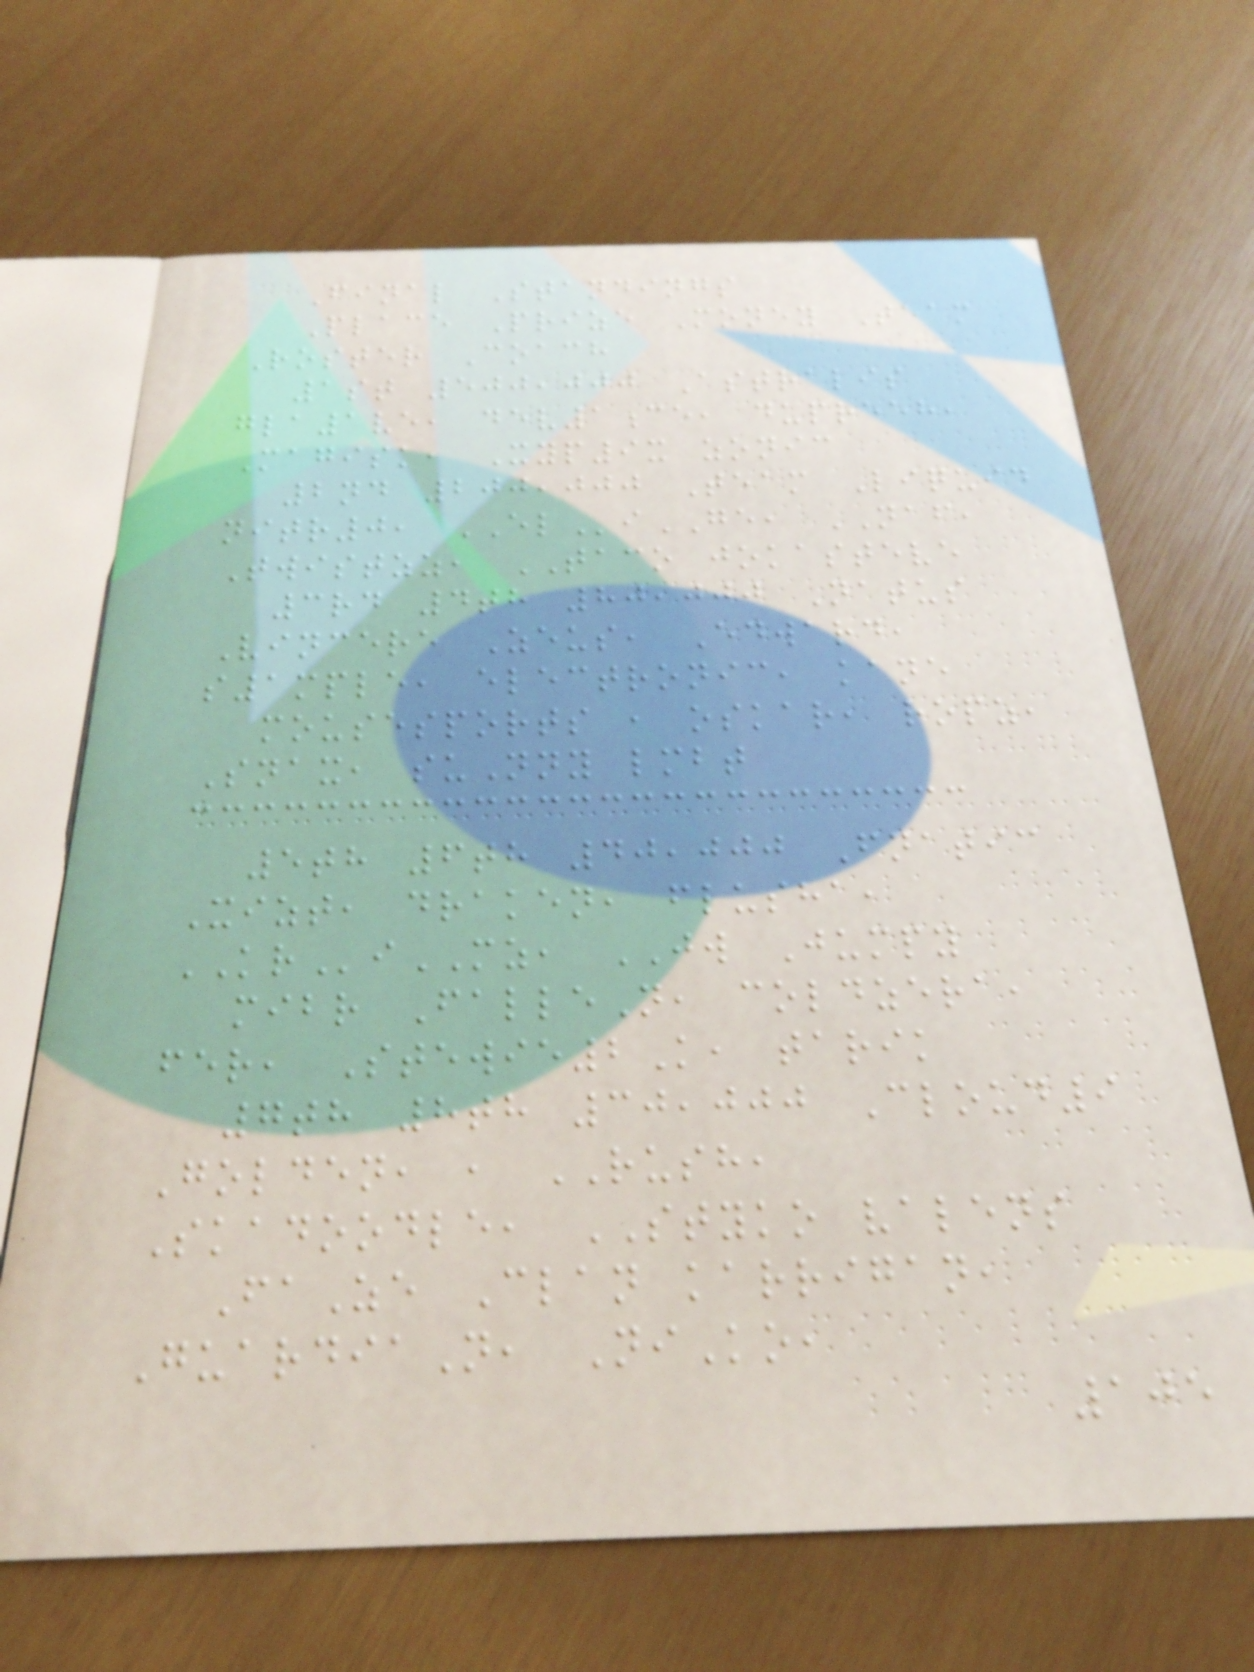Final Standings
Place Prize Money Team
Roster Coach
1st 500,000 Astralis
gla1ve, dev1ce, dupreeh,
Magisk, Xyp9x zonic
2nd 200,000 Team Liquid
nitr0, ELiGE, NAF,
Twistzz, TACO jokasteve
3rd 4th 80,000 Natus
Vincere Zeus, Edward,
s1mple, electronic, kane
mousesports , oskar, ropz,
Snax, suNny lmbt
5th 6th 40,000 Fnatic
Xizt, draken, flusha,
KRiMZ, JW Jumpy
mibr FalleN, coldzera,
fer, Stewie2K, tarik
7th 8th 30,000 Cloud9
Golden, , RUSH,
Skadoodle, STYKO valens
FaZe Clan karrigan,
GuardiaN, NiKo,
105
